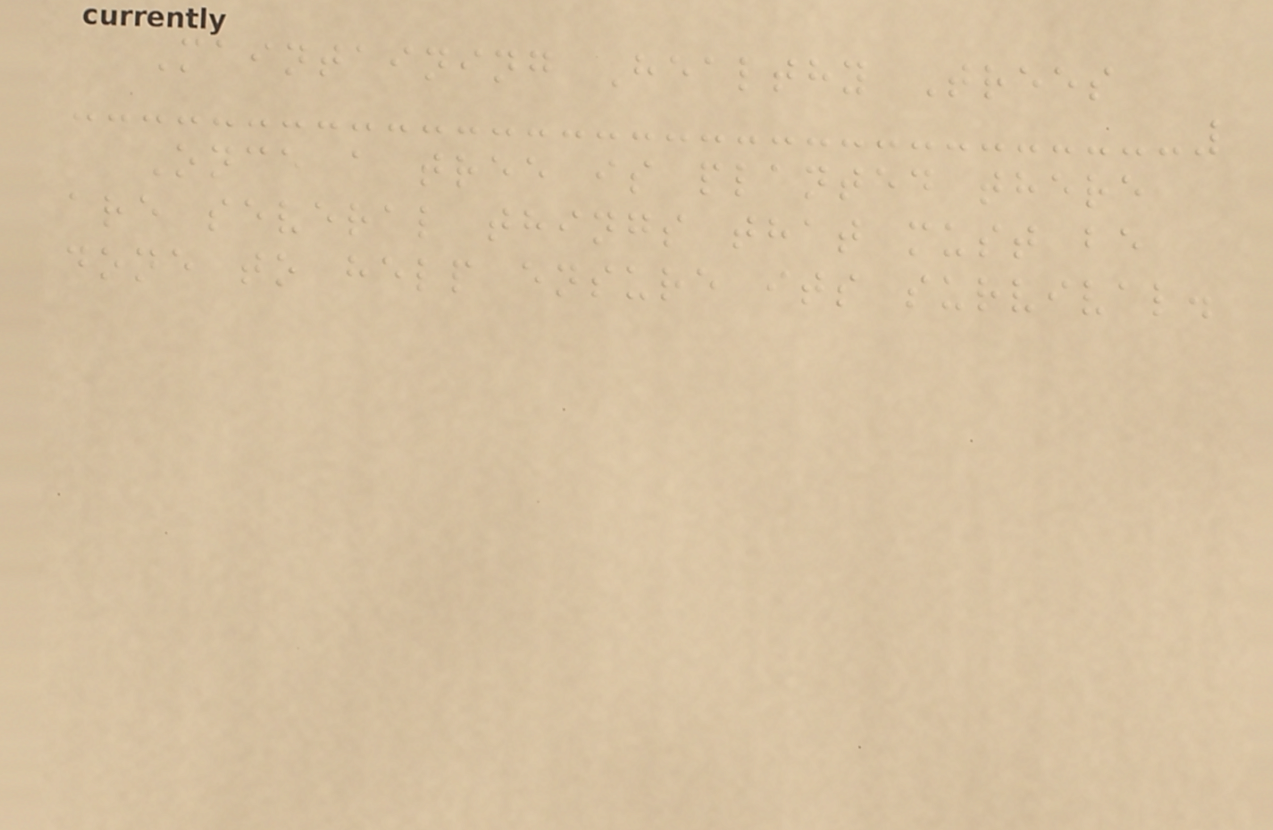Maintaining Healthy Trees
Once a tree is planted there
are several things that must be
done to help ensure its survival.
